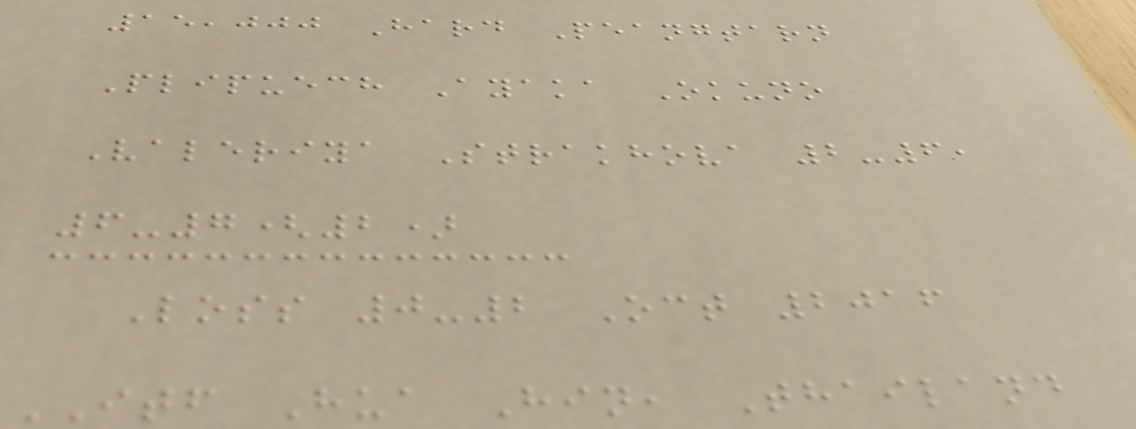15,000 Hard Peangtarn
Plipuech Ayaka Okuno
Valeriya Strakhova 2-6,
6-7(2)
Loss 0-2 Oct 2016
ITF Hua Hin, Thailand
